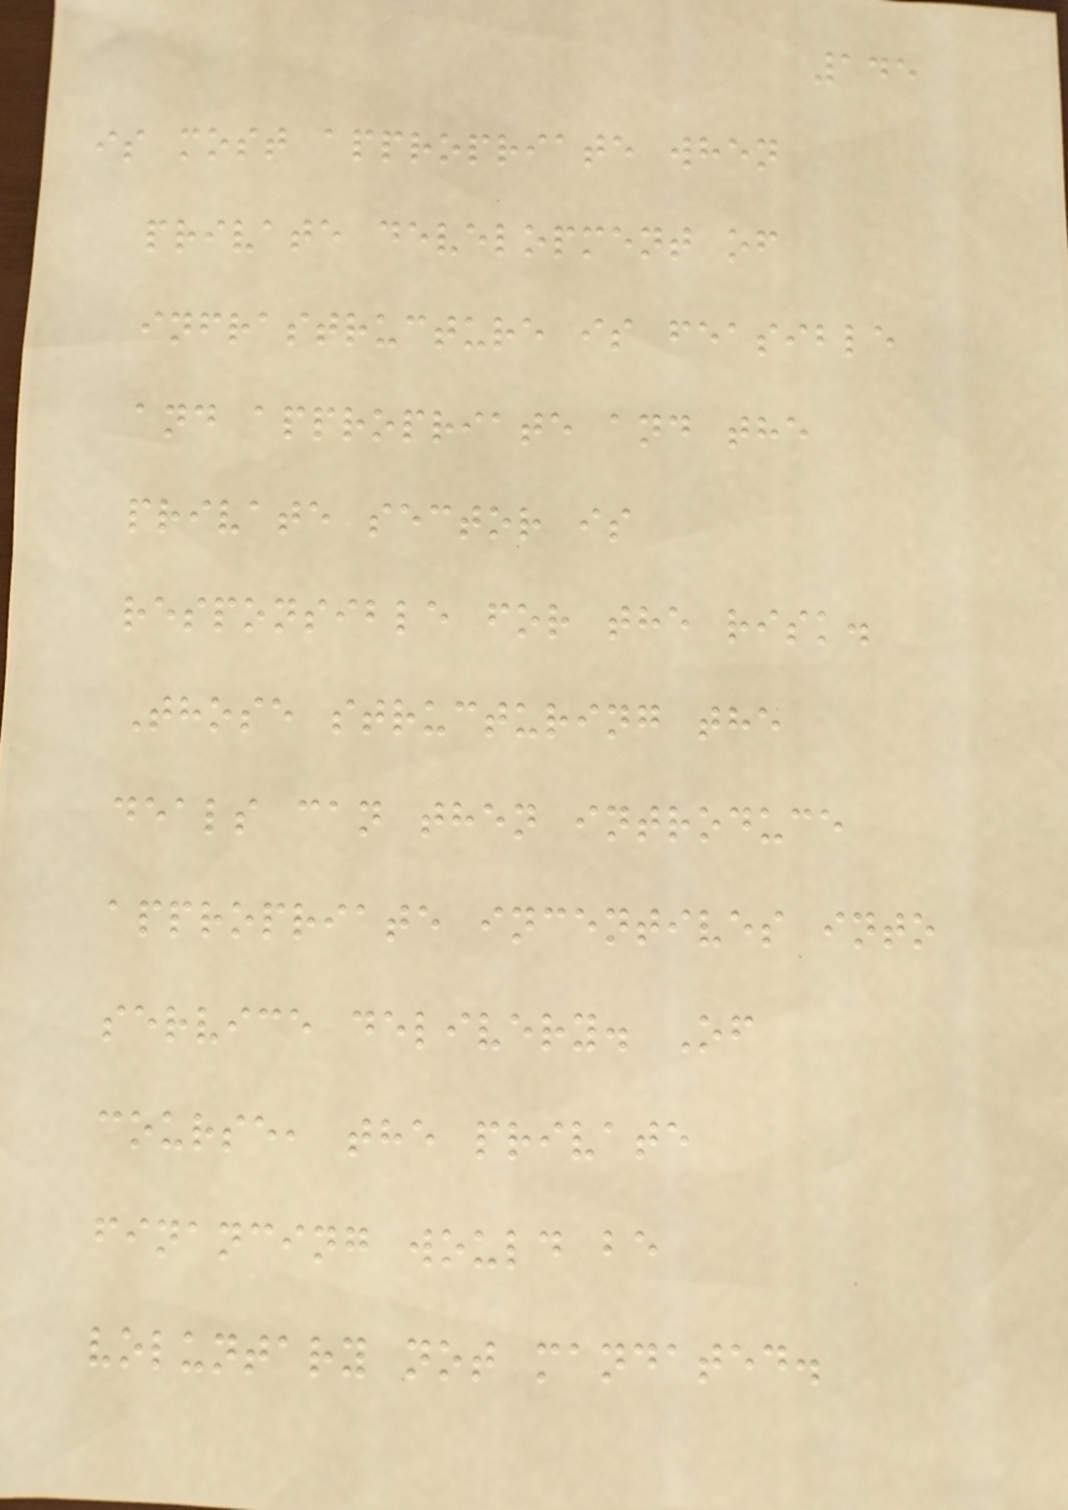145
is most appropriate when
private development of
infrastructure is feasible
and appropriate and the
private sector is
responsible for the risk.
Those structuring the
deals can then introduce
appropriate incentives into
service delivery. Of
course, the private
financing would be
voluntary not mandated.
